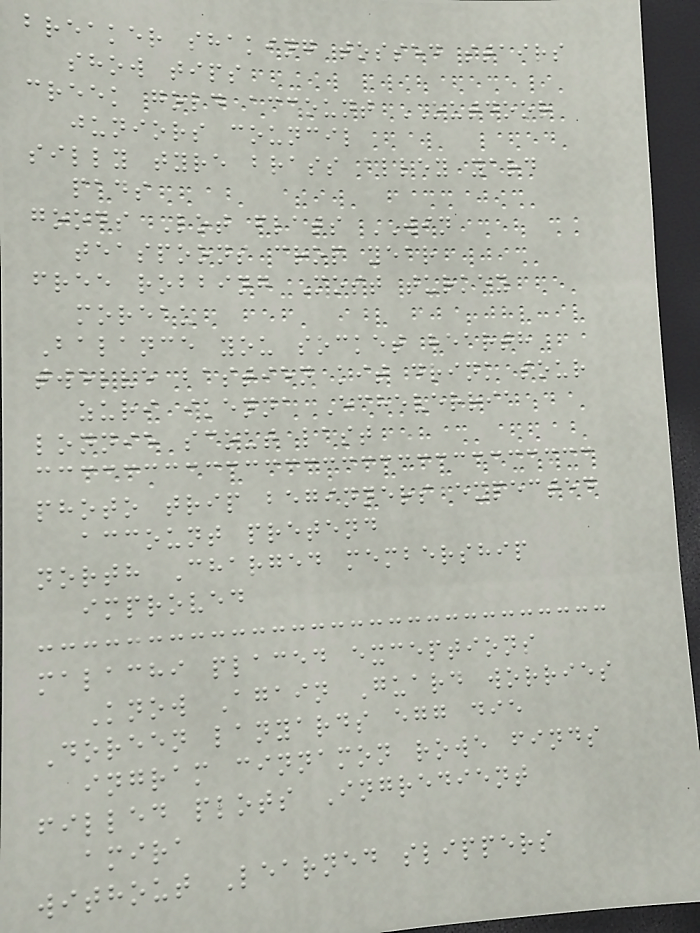breaker shaking tossed stairs
show tips
creek gold account OUTDOOR
juniors council
silly tyre brass alley yard
pads
goods Lot flats WIN
teaspoons crop year
free robbing Most turkey
moreau
Balance you socket hearth
twelve bastien kit drink sour
zuri ikenna Echeverria
lonnie scout last
photo trip beginners expected
account pretend
north Charged membership
improved
malachi placed exceptions
Know Again Guard worries
Doreen lanyards egg die
ingram cinnamon rowe finds
filled plots Ingredient
amira
without Learned slippers
